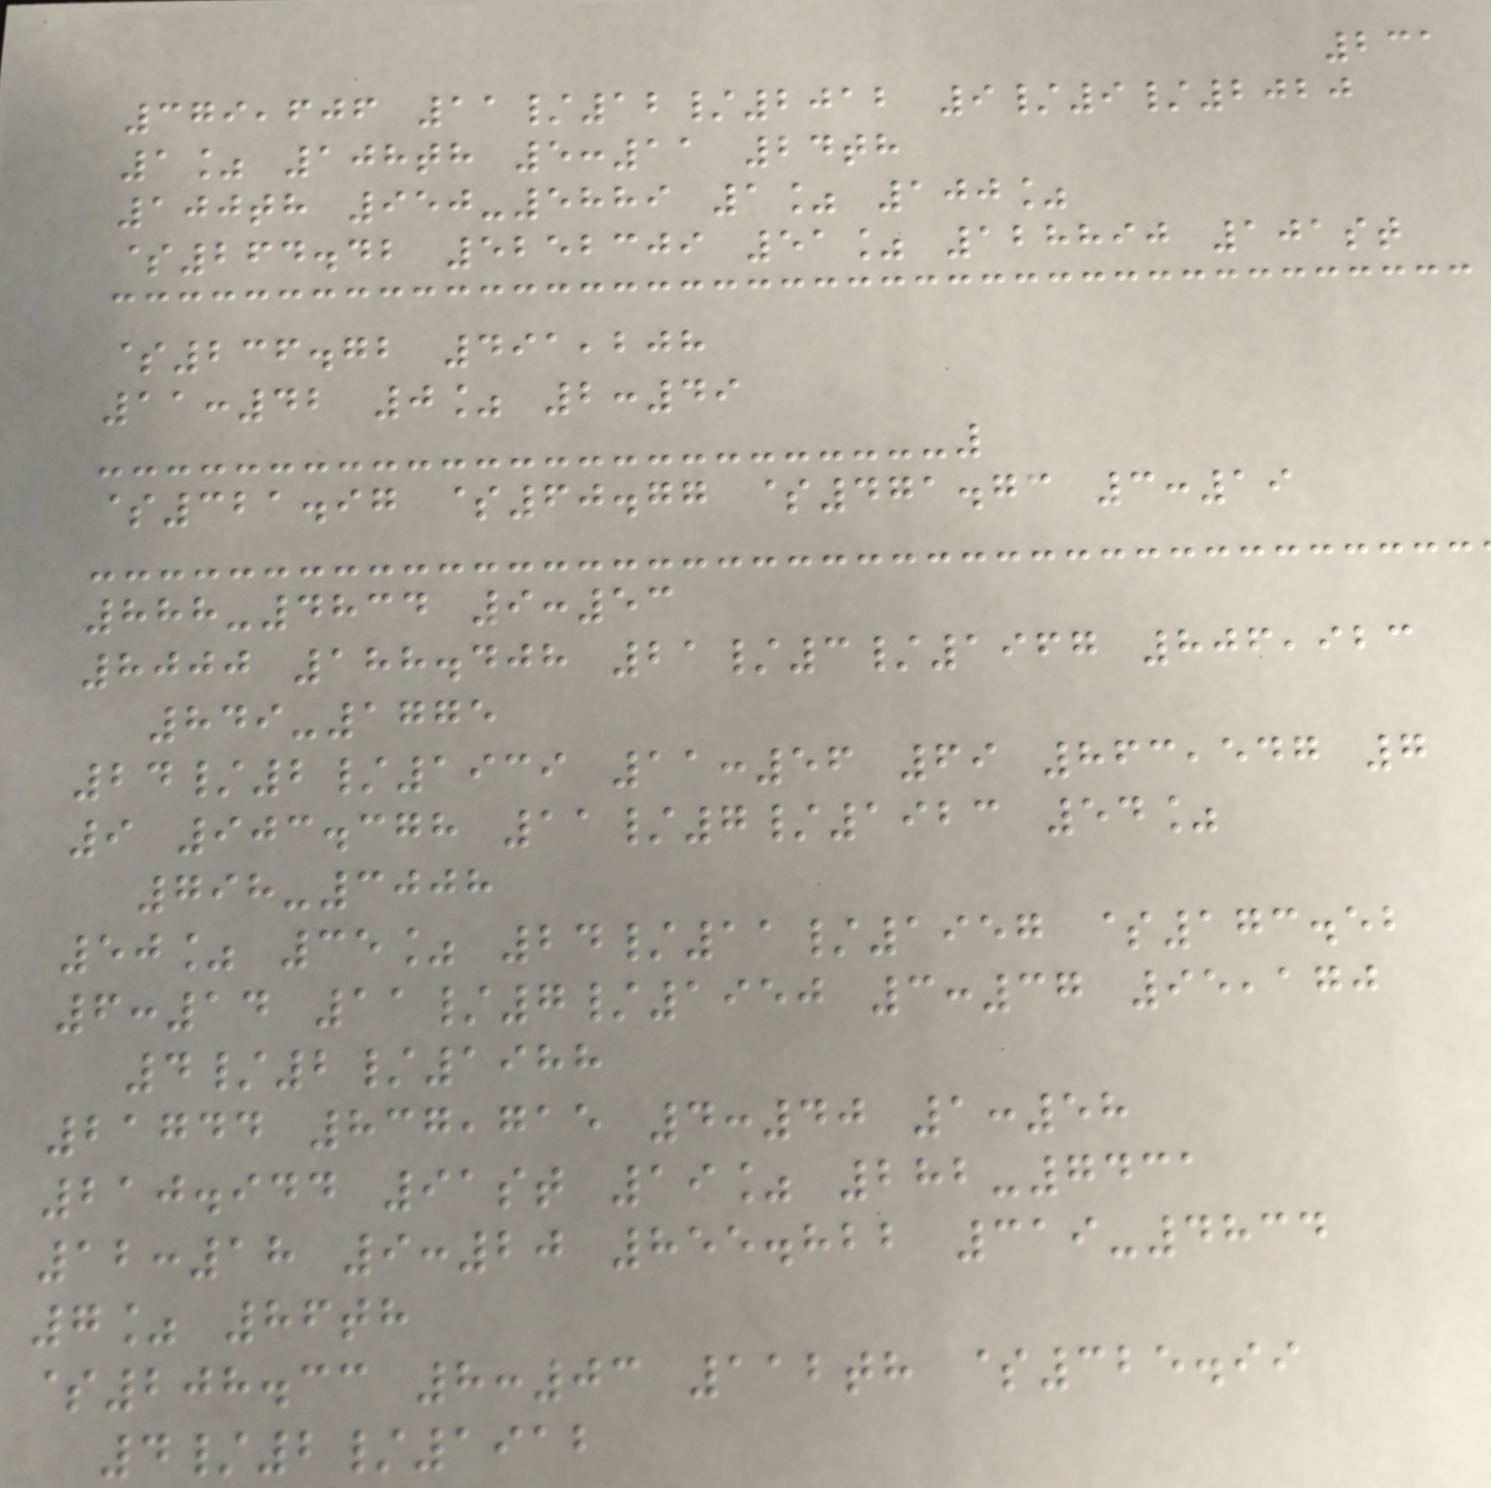231
379,606 11/12/2012 9/9/2020
1% 108th 5:11 24th
100th 950-5889 1% 100%
$264.42 5252309 51% 128890 101st
$236.72 491,208
11:42 0% 2:49
$321.97 $60.77 $471.73 3:19
888-4834 9:53
8000 188.408 21/3/1967 806,923
849-1775
24/2/1939 11:56 69 863,547 7
9 903.378 11/7/1923 54%
798-3008
50% 35% 24/11/1957 $173.52
6:14 11/7/1950 3:37 95,170
4/2/1988
21744 837,715 4:40 1:58
210.944 91st 19% 282-7431
12:18 9:20 855.822 319-4834
7% 86th
$208.33 8:03 112th $325.99
4/2/1912
